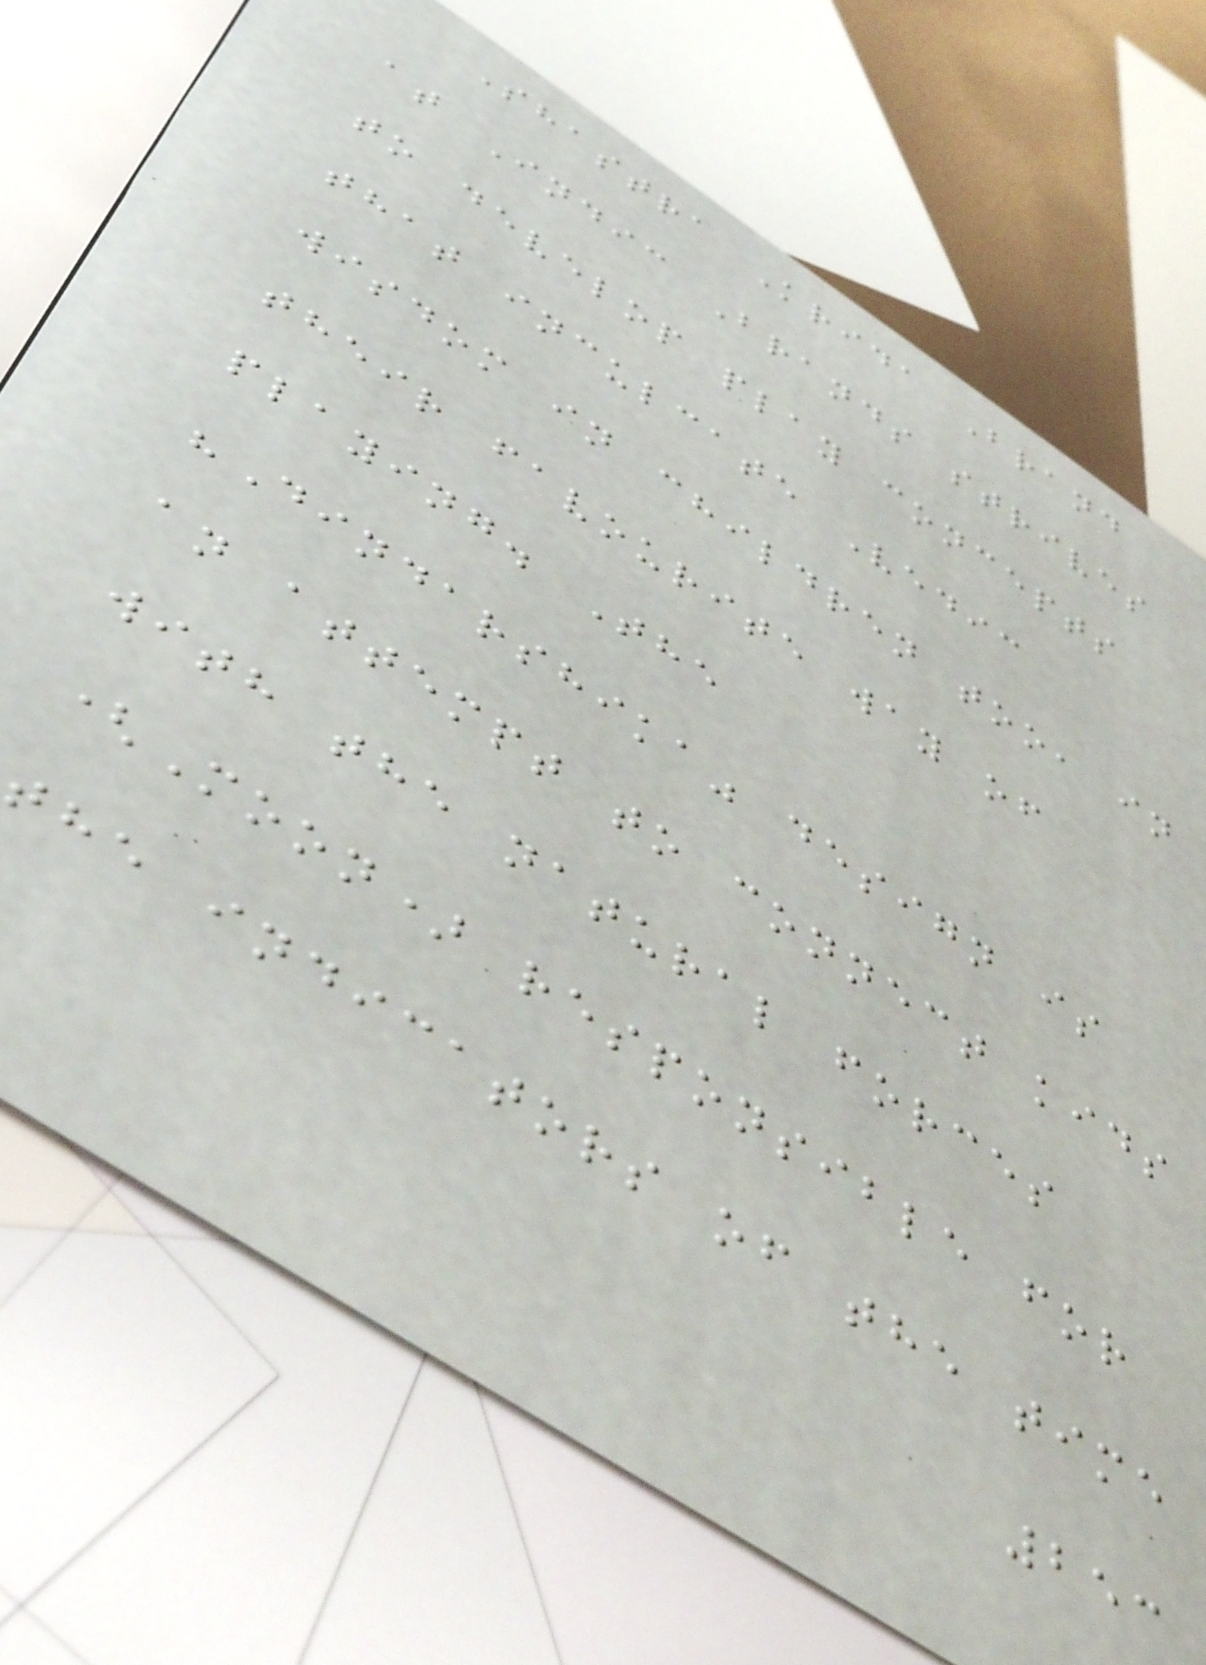Shastra Krida Brand
at Indic Brands strives
to develop play concepts
that inculcate Vedic
wisdom in children too, in
their favourite way of
playing. The
"Dindarshika" design is
an attempt to connect kids
with the natural forces
(Moon) responsible for
the indicators of the time
253
